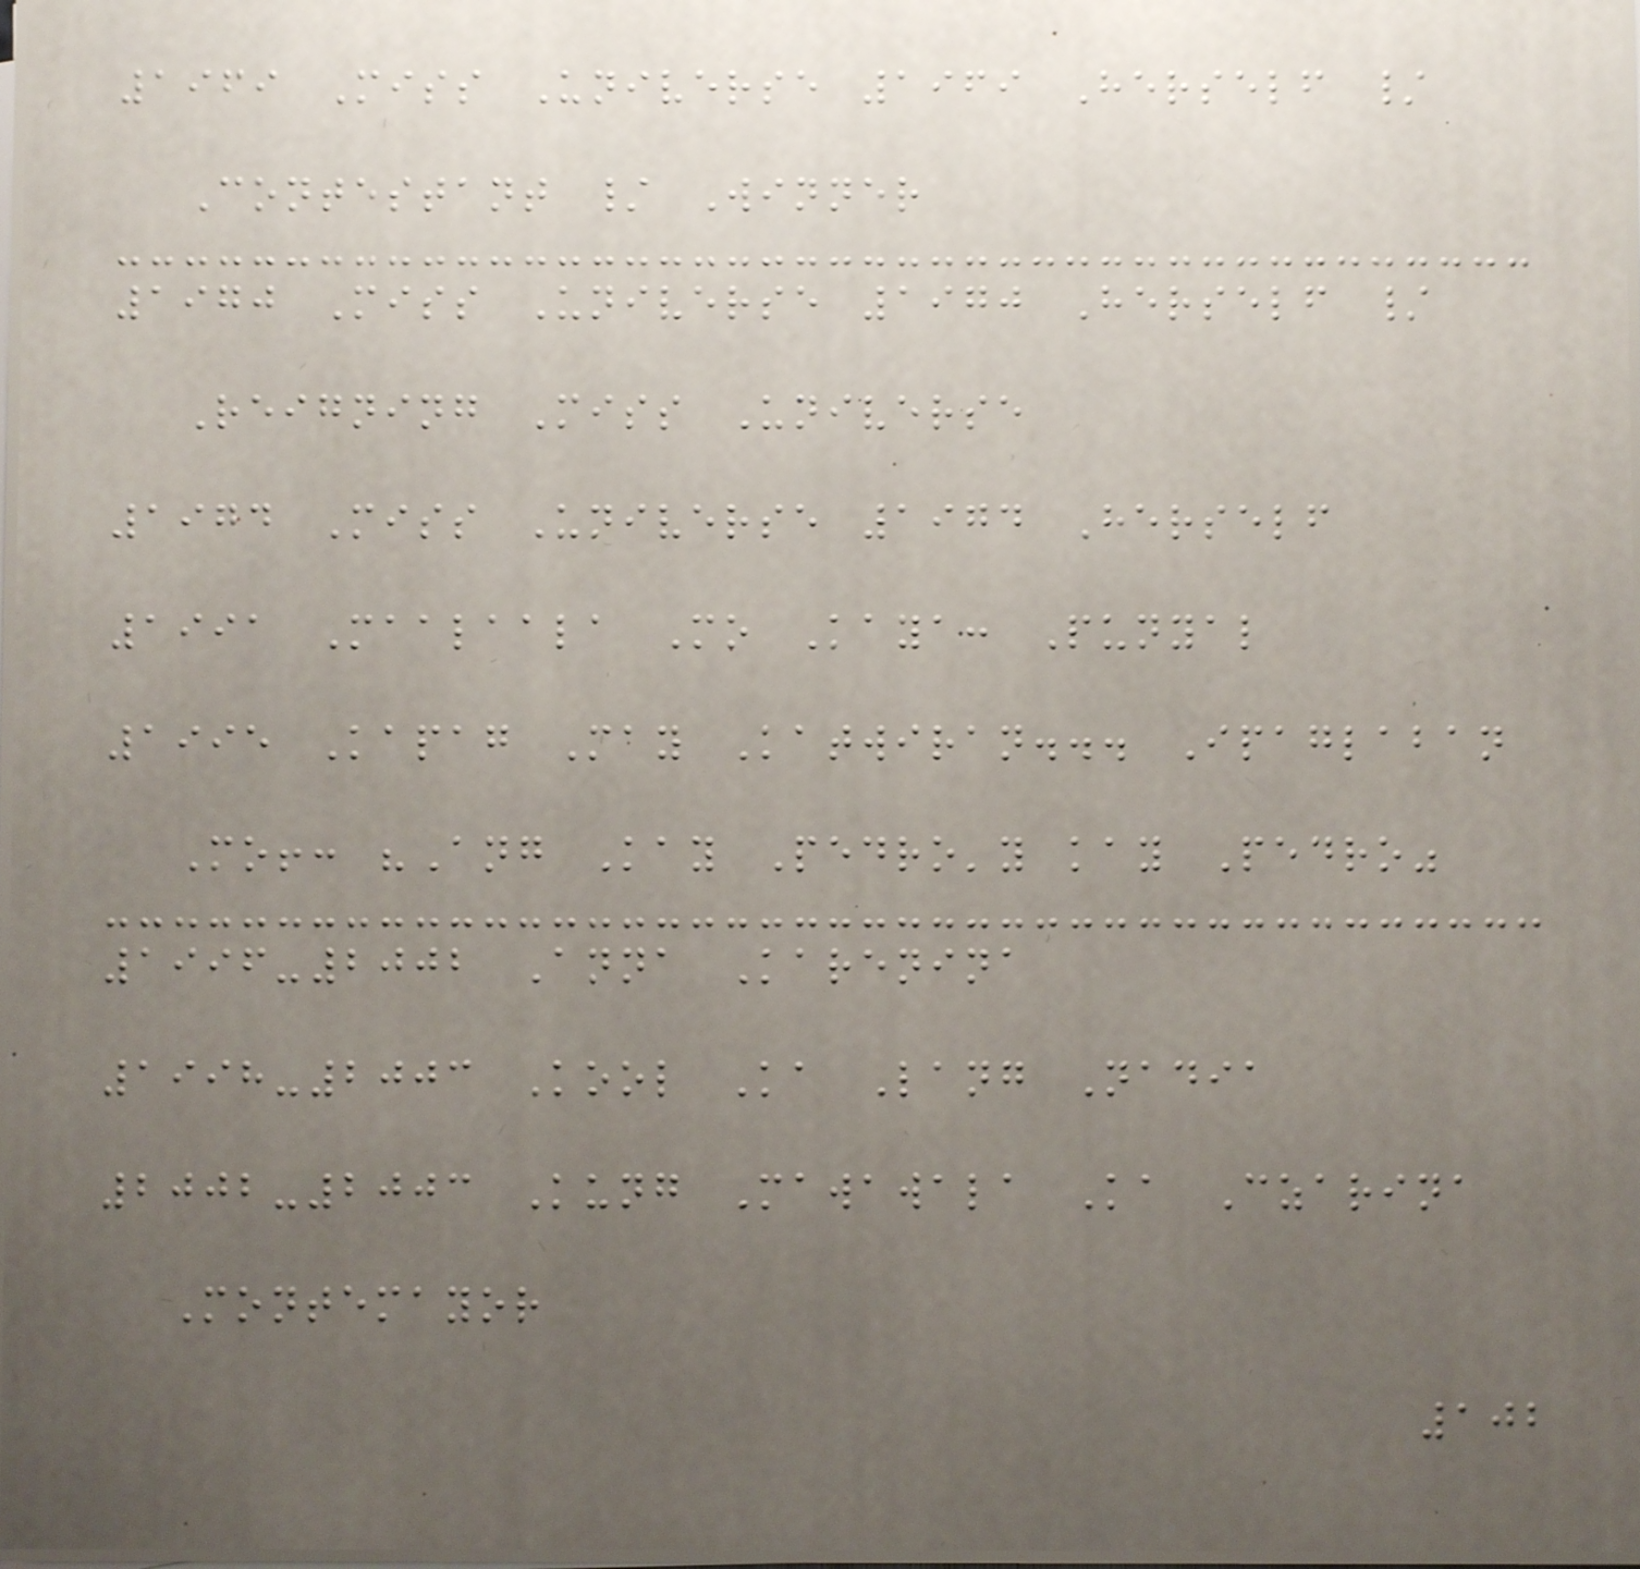1969 Miss Universe 1969 Herself /
Contestant / Winner
1970 Miss Universe 1970 Herself /
Reigning Miss Universe
1974 Miss Universe 1974 Herself
1991 Maalaala Mo Kaya: Punyal
1995 Kapag May Katwiran... Ipaglaban
Mo!: "Ang Kay Pedro'y kay Pedro"
1996-2002 Anna Karenina
1998-2003 Kool Ka Lang Nadia
2002-2003 Kung Mawawala Ka Czarina
Montemayor
102
